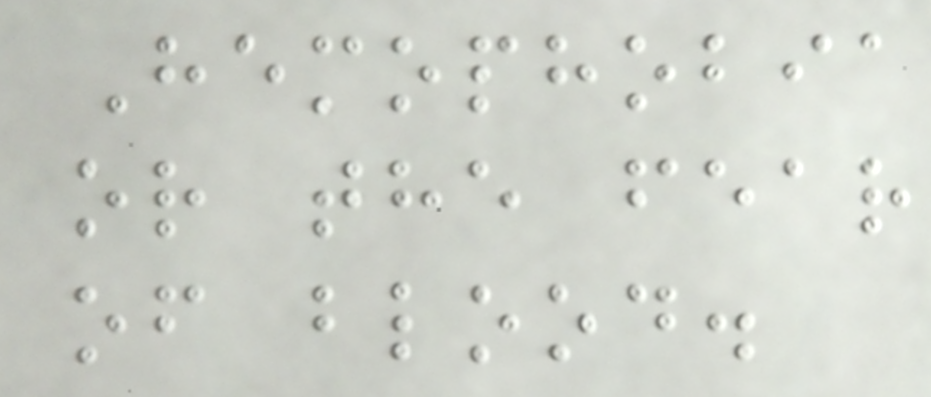Hemophobia
or the fear
of blood.
